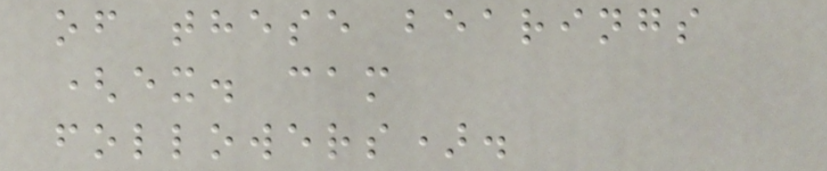of these bearings
(ex. cam
followers).
